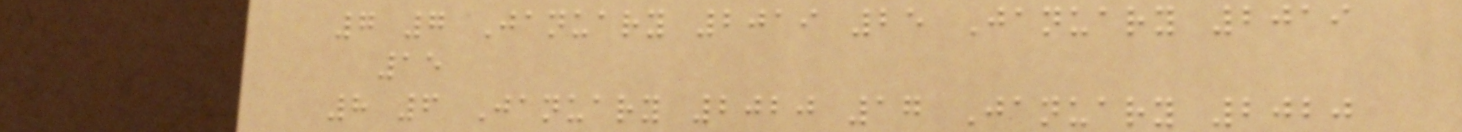7 7 January 2019 25 January 2019
15
8 6 January 2020 17 January 2020
